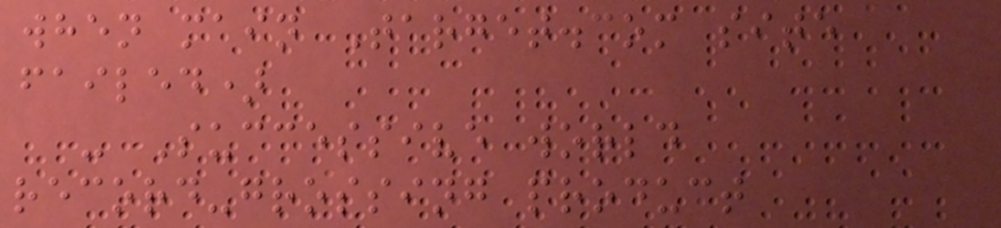when main Target.com site
failed)
- Successive world
record-grossing product
